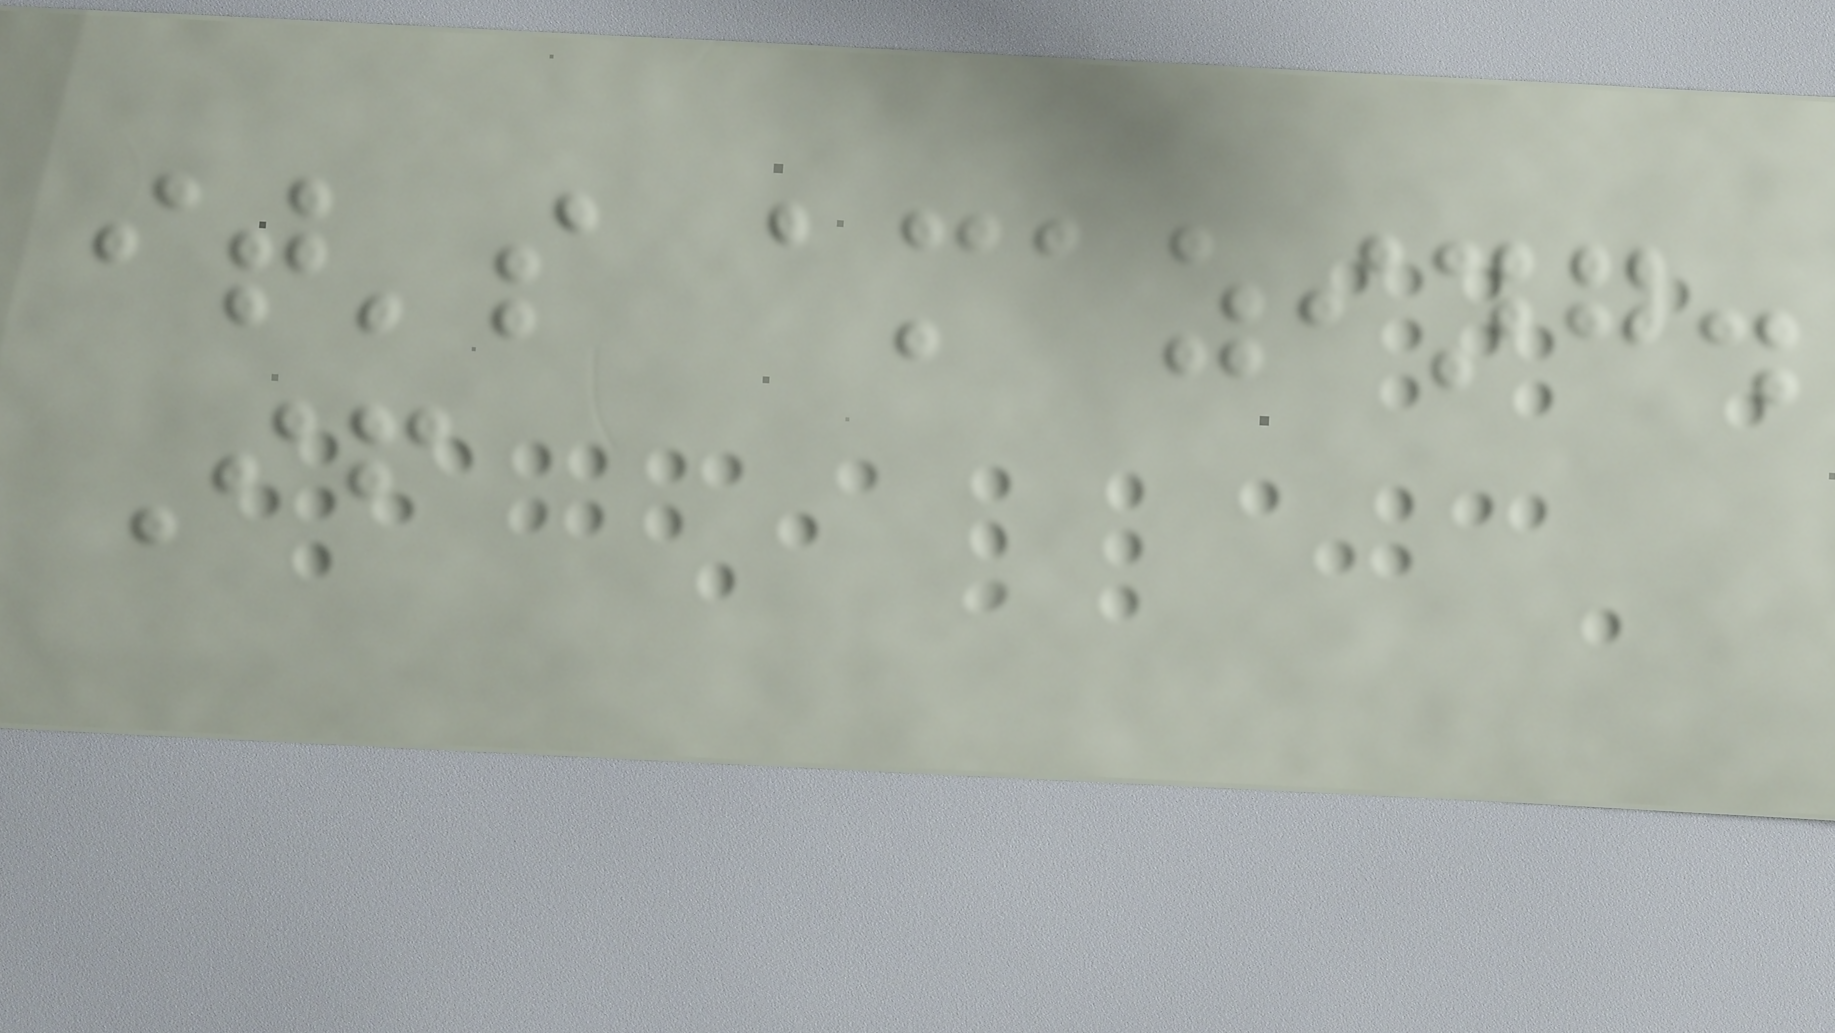it's amazing.
If
